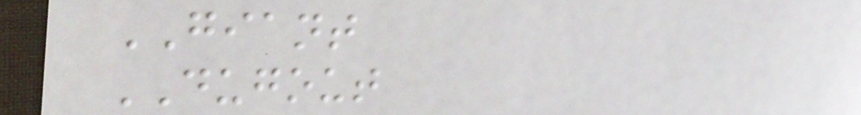GIANT
DUGOUT
